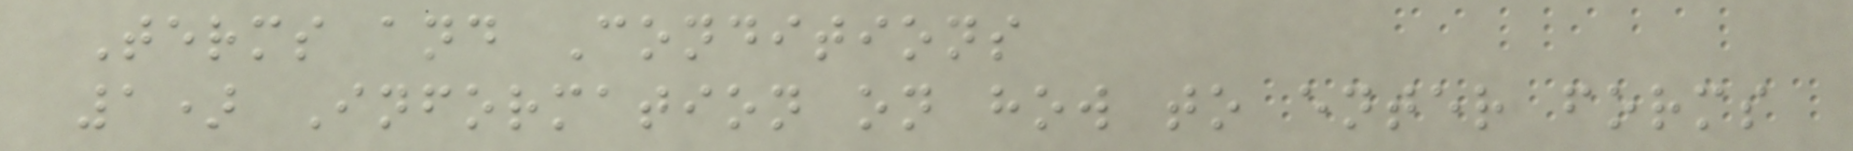Terms and Conditions
1) Information on how to enter forms
